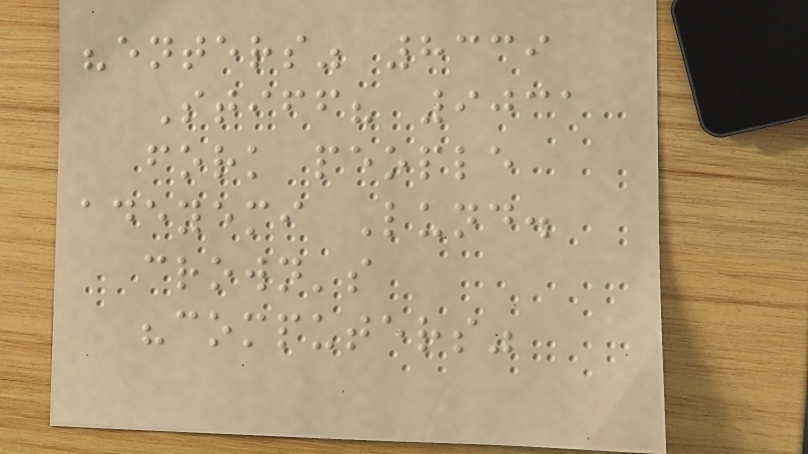"enters" 8339
Stiff? 9031
fork people
adeyemi Lund.
crown's
"computers"
